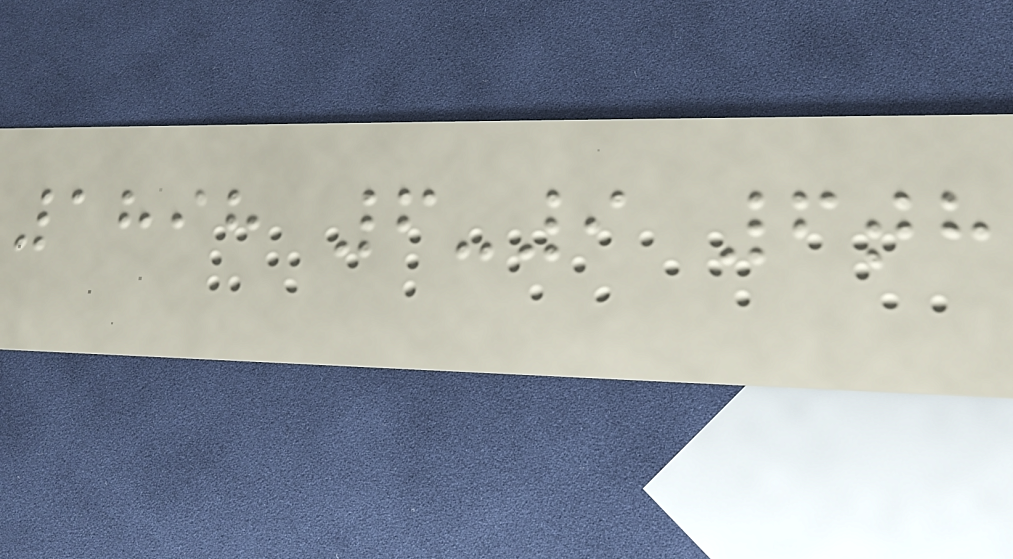1898 6-9 6th
